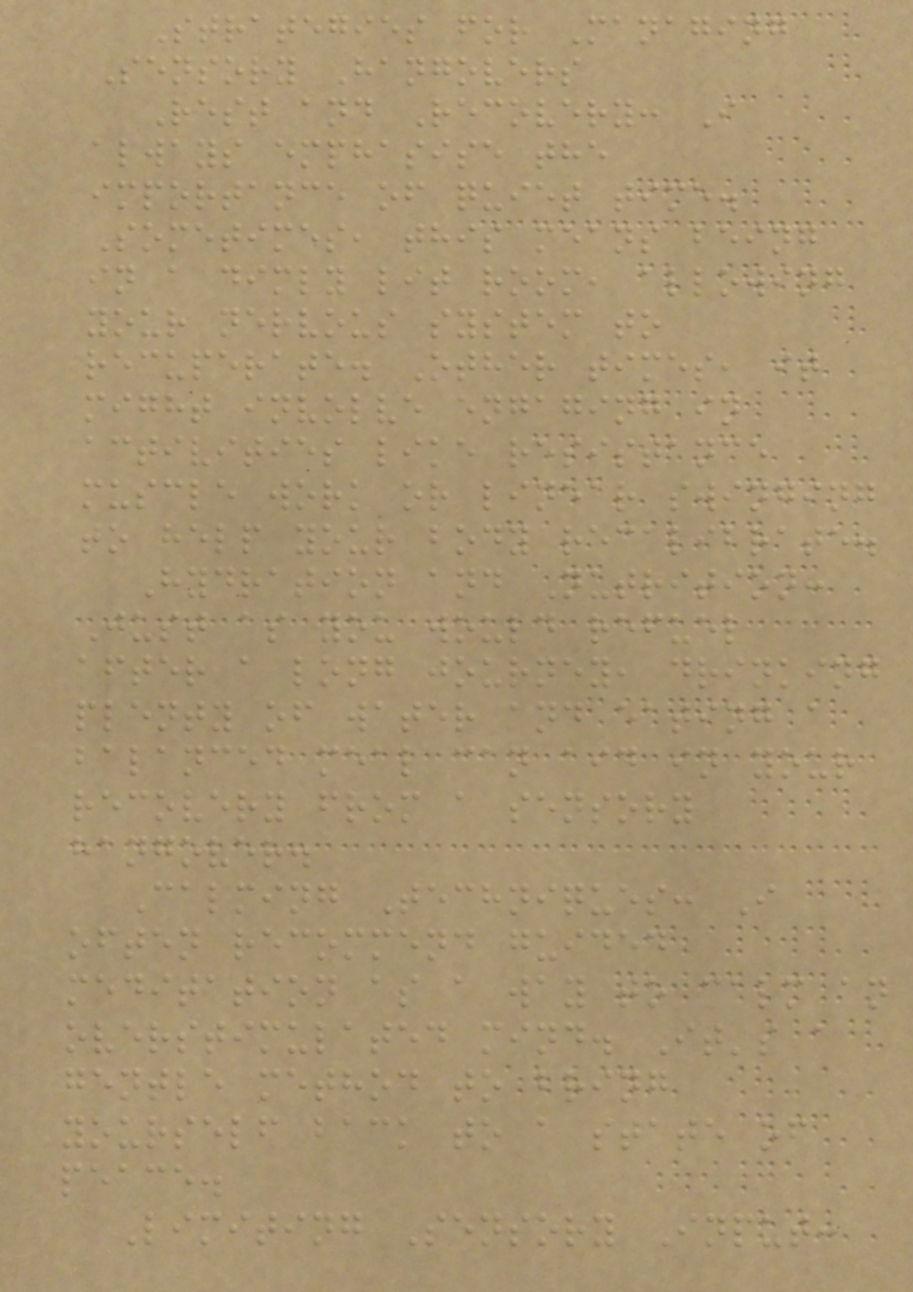Strategies for Managing
Sensory Hangovers
Rest and Recovery: I
always emphasise the
importance of quiet time.
Sometimes, this means being
in a dimly lit room, allowing
your nervous system to
recuperate. Other times, it
might involve engaging in
activities like resistance
muscle work or linear swinging
to help your body recalibrate.
Hydration and Nutrition:
Just as you would refuel
after a long journey, drinking
plenty of water and eating a
balanced meal can aid in your
recovery from a sensory
hangover.
Calming Techniques: I
often recommend guided
meditation as a way to calm an
overstimulated mind. It's a
gentle method to bring
yourself back to a state of
peace.
Limiting Sensory Input:
